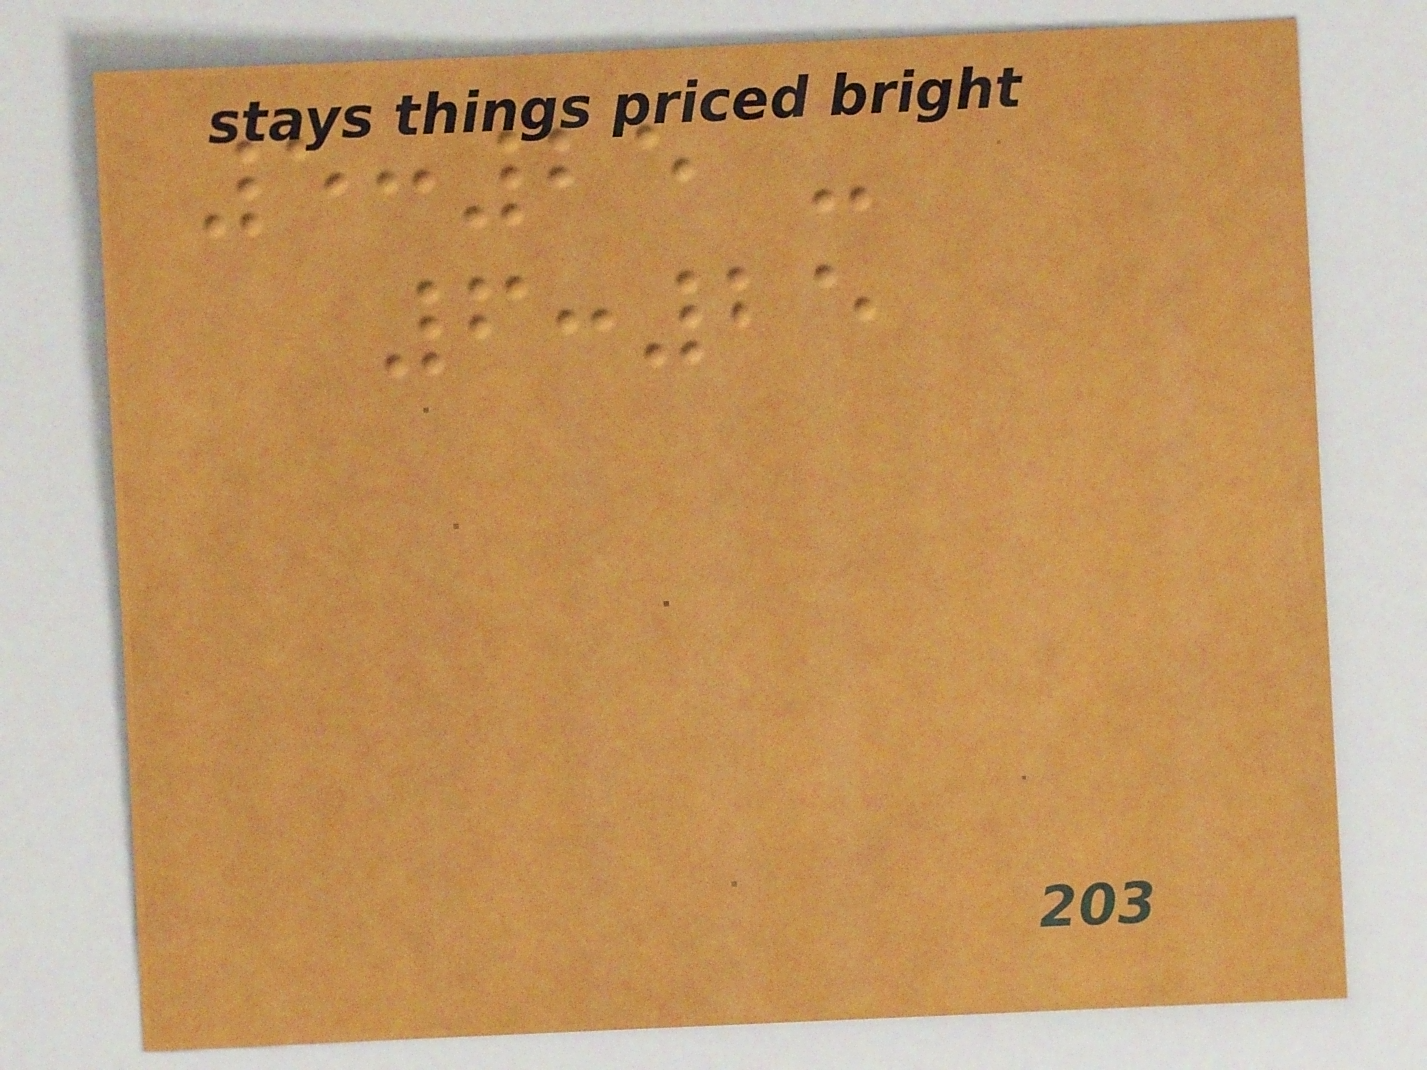5:25 -
6:25
